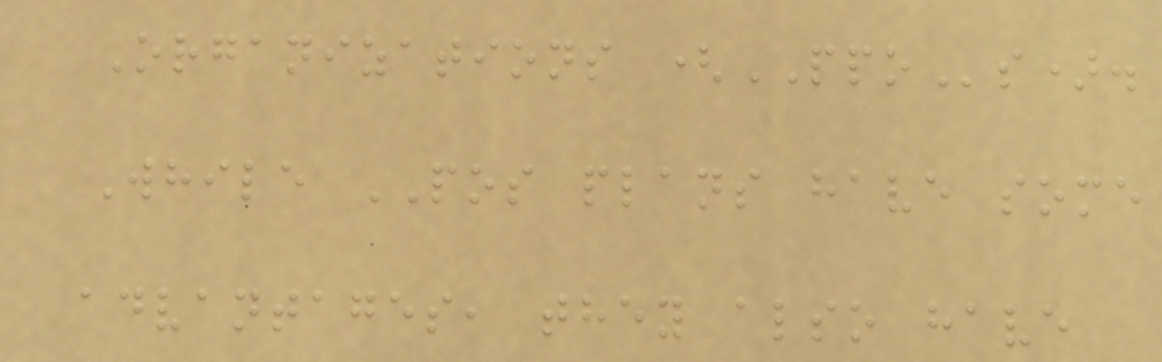Organizations (PPOs).
While POS plans have some
advantages, they also have
